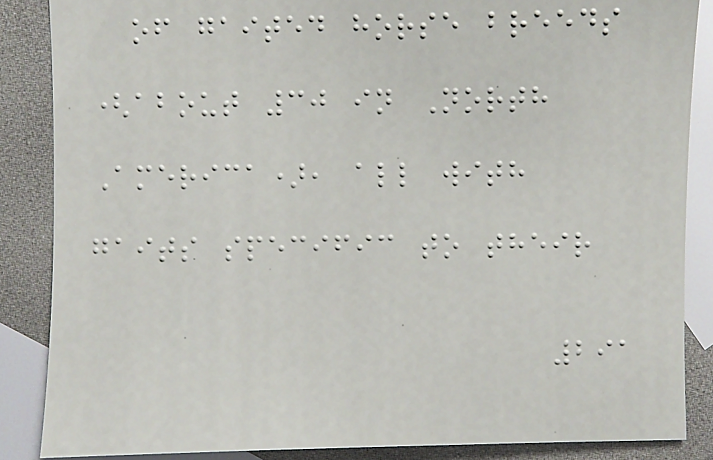of gaited horse breeds
(about 30 in North
America), all with
gaits specific to their
291
